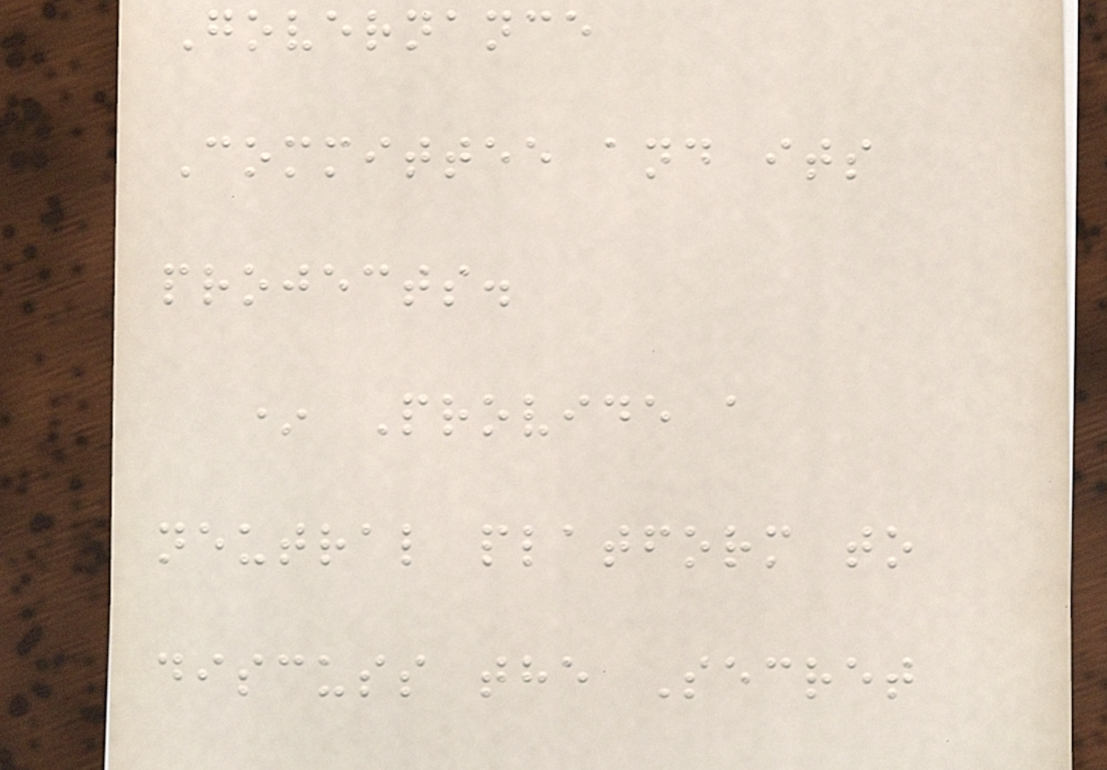Governance
Committee and its
projects.
* Provide a
neutral platform to
discuss the Secret
